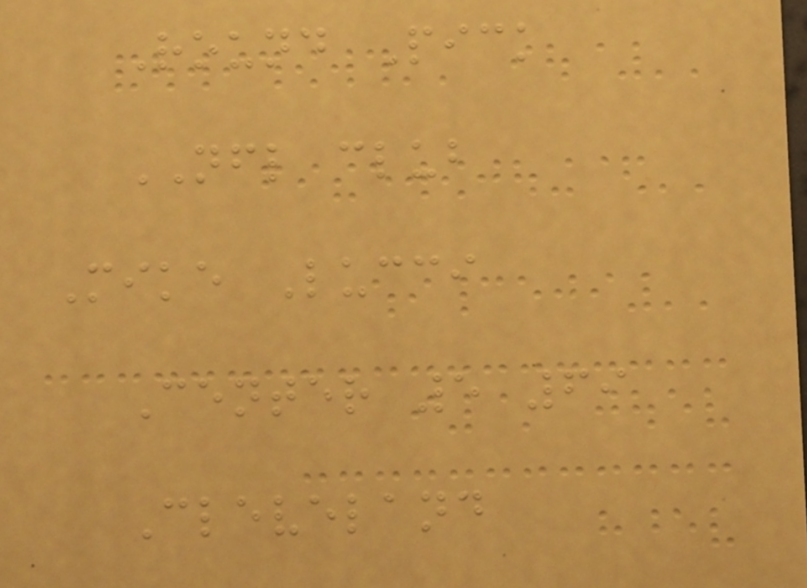Round Pick
NFL club
Mike Lucci
Center 5 69
Cleveland
